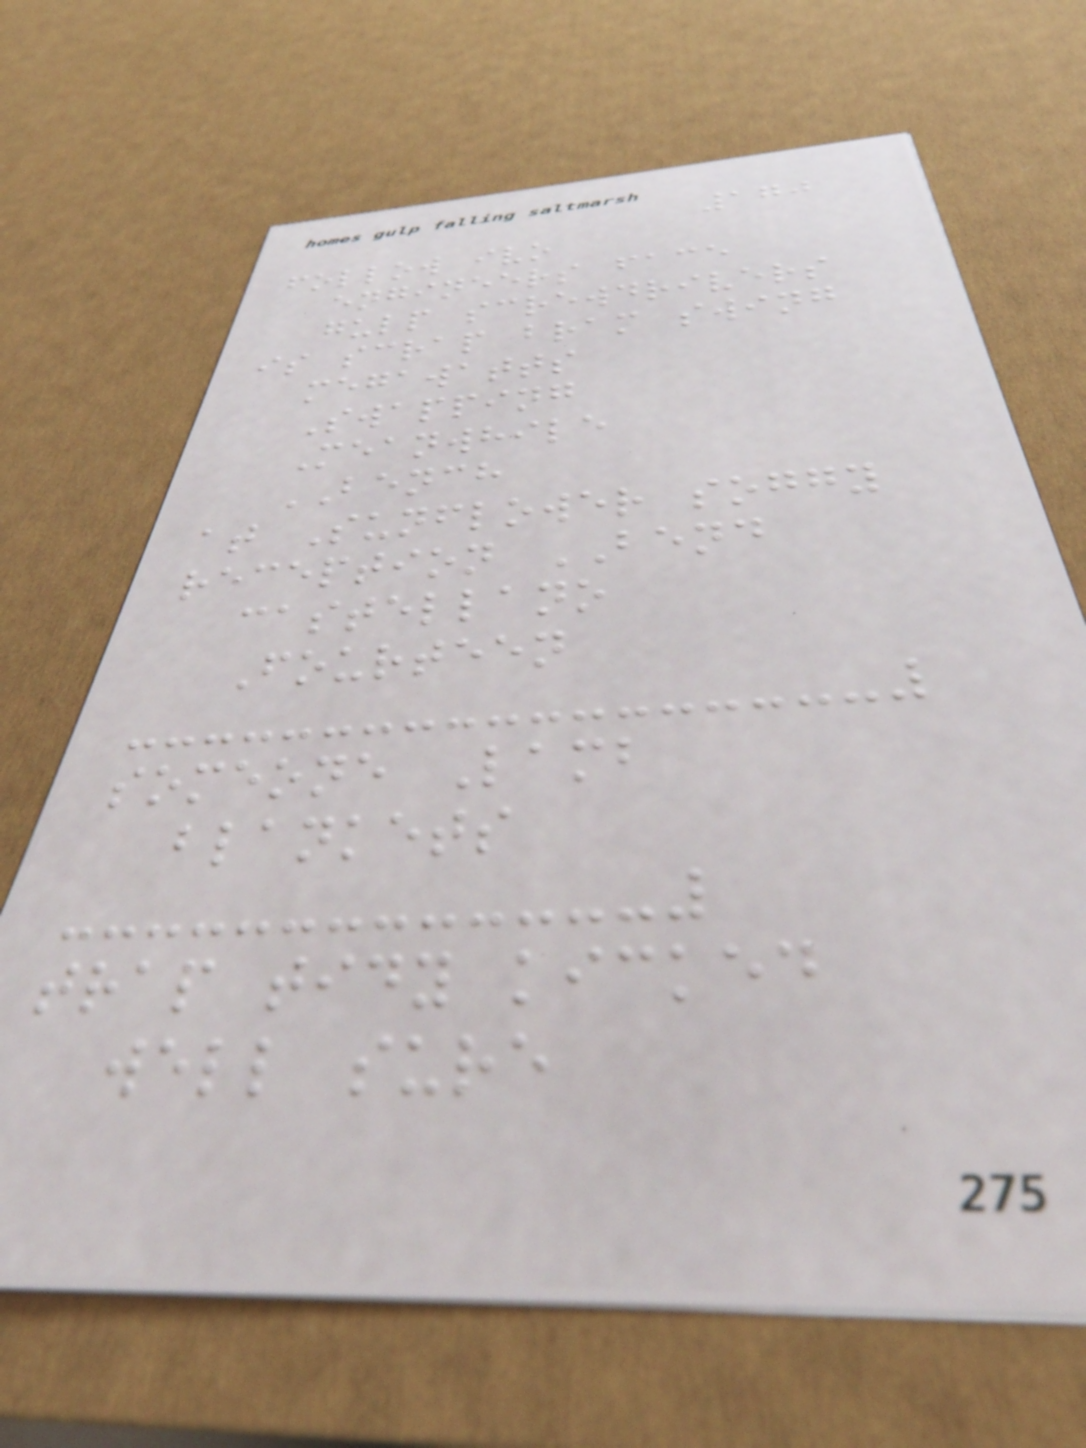170
follow ivo
engineers face
gulp screwdrivers
is scrap bram swing
megawatts
Swapping
Meanwhile
BENCH
at Sunflower soggy
reception BEND
castellano
Fourteen
someone Lamb
blankets
trap tidy kicked
well sure
